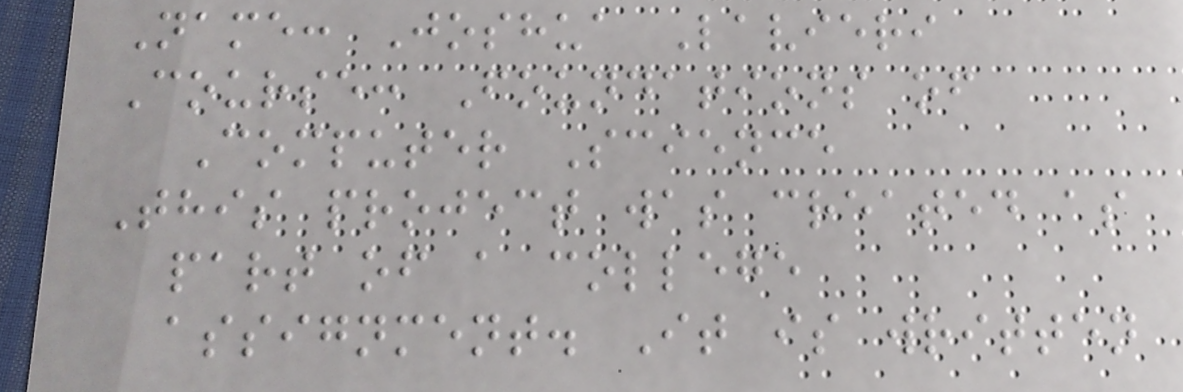Name: Joshua Lavieri
Course: Foundations of
Computer Science
This project was created as
part of a college
assignment. It is written
